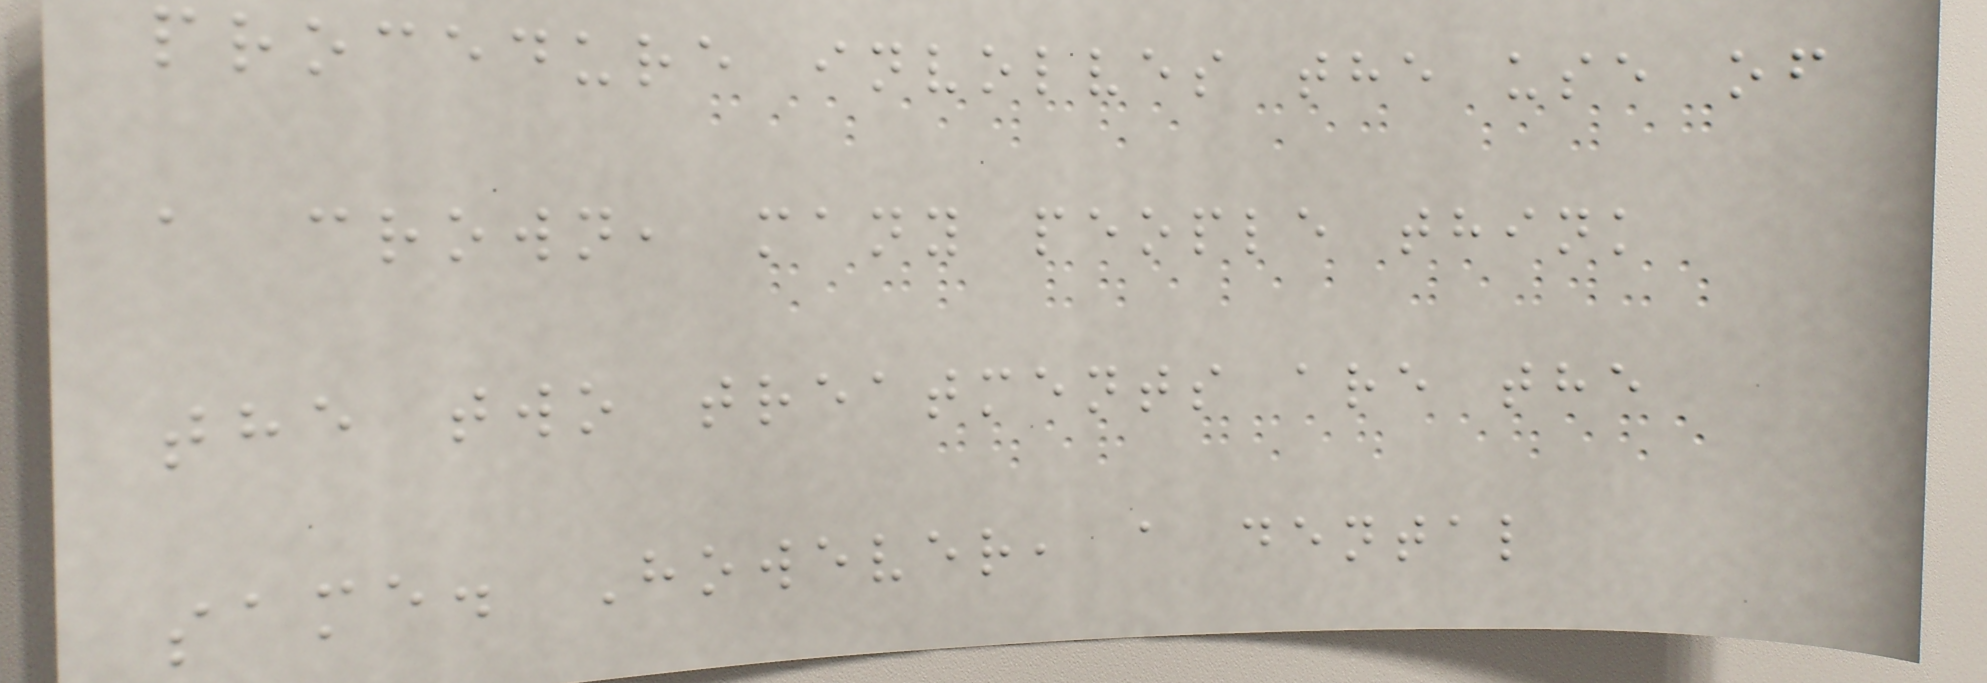procedure involves the use of
a crown, many people think
the two treatments are the
same. However, a dental
